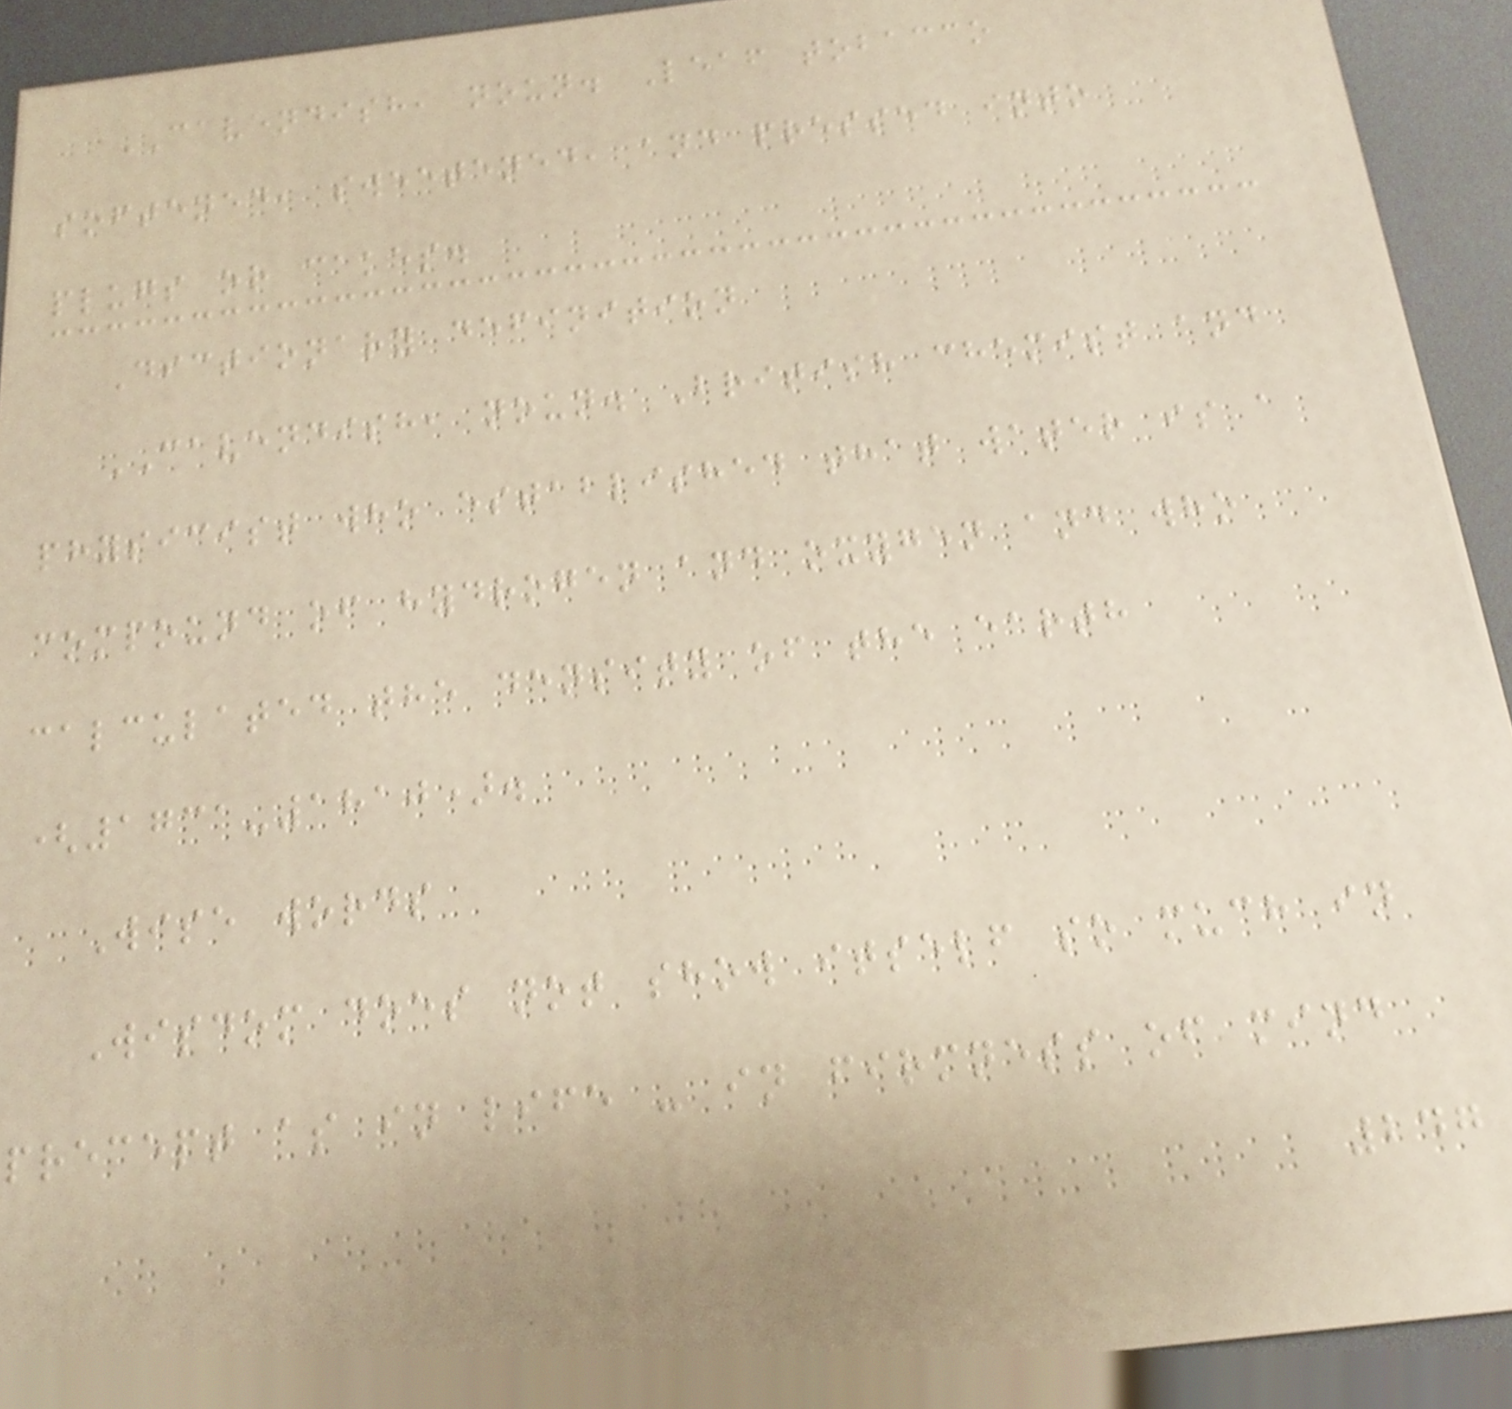CAVENDISH, noun. Leaf tobacco
softened, sweetened, and pressed into
plugs or cakes.
Dictionary definition
CAVENDISH, noun. British chemist and
physicist who established that water is a
compound of hydrogen and oxygen and who
calculated the density of the earth
(1731-1810).
Wise words
Wisdom does not show itself so much in
precept as in life - in firmness of mind
247
